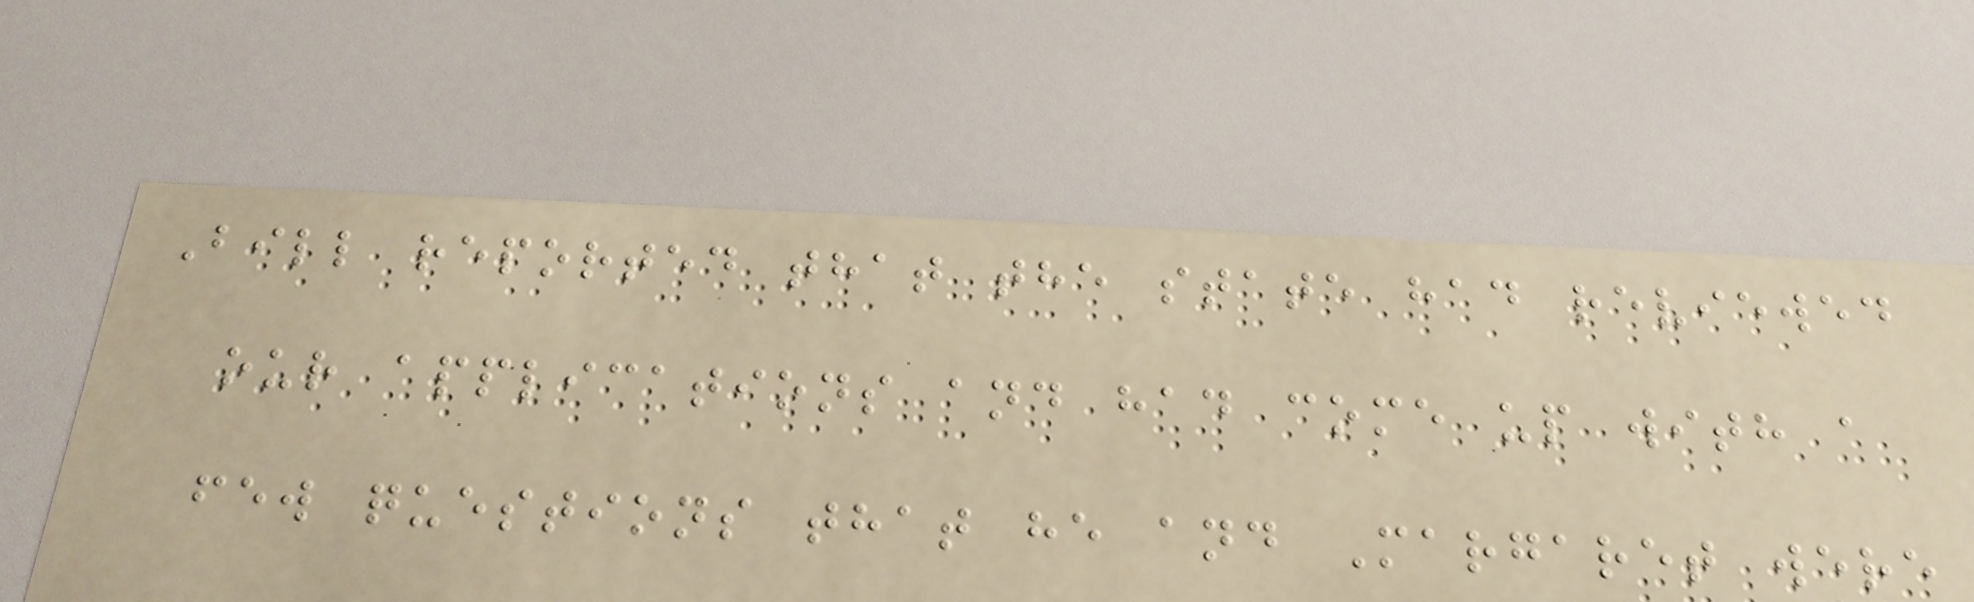Bill reported that the state had reviewed
our applications and had come up with a
few questions that he and Margaret were
